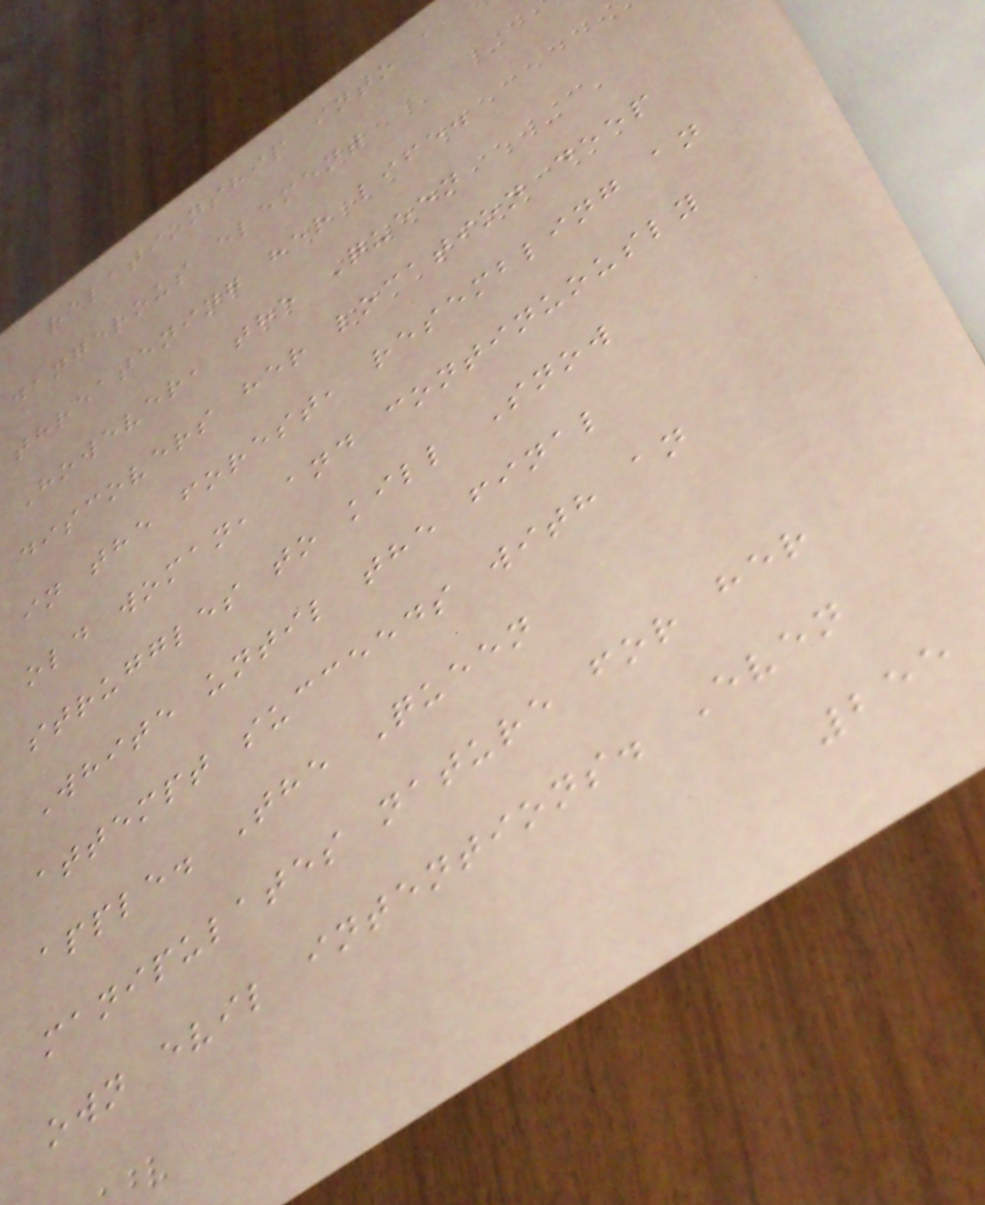relationship into a
dangerous element
threatening her life.
However, the Queen
discovers her location deep
in the forest, resembling an
old woman, and continuously
struggles to kill Snow
White until the final
attempt succeeds with an
apple. The Queen
manipulates nature for her
own evil intentions. Even
255
